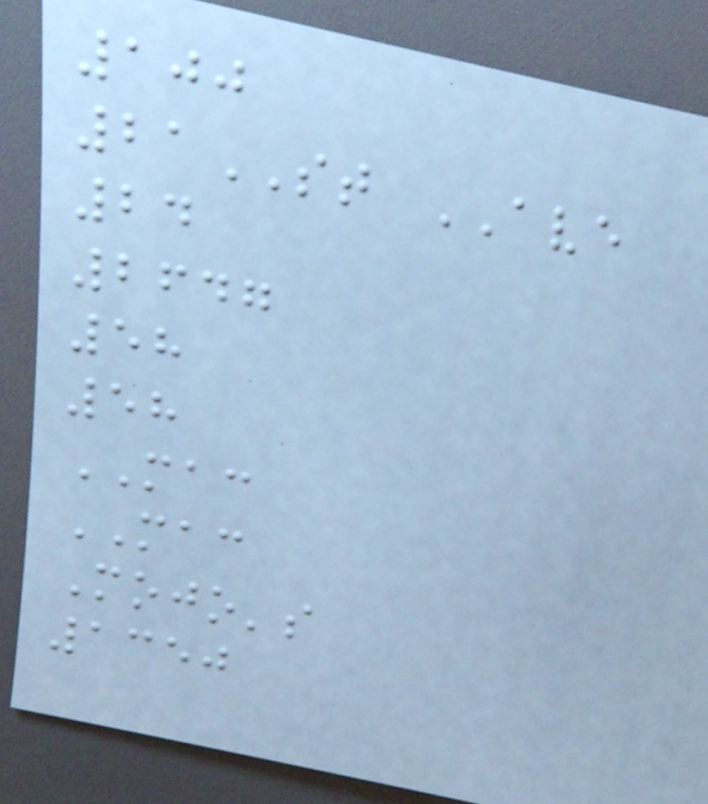100
21ST AVE
24
2647
58
58
MAC
MAC
Mojo's
1350
